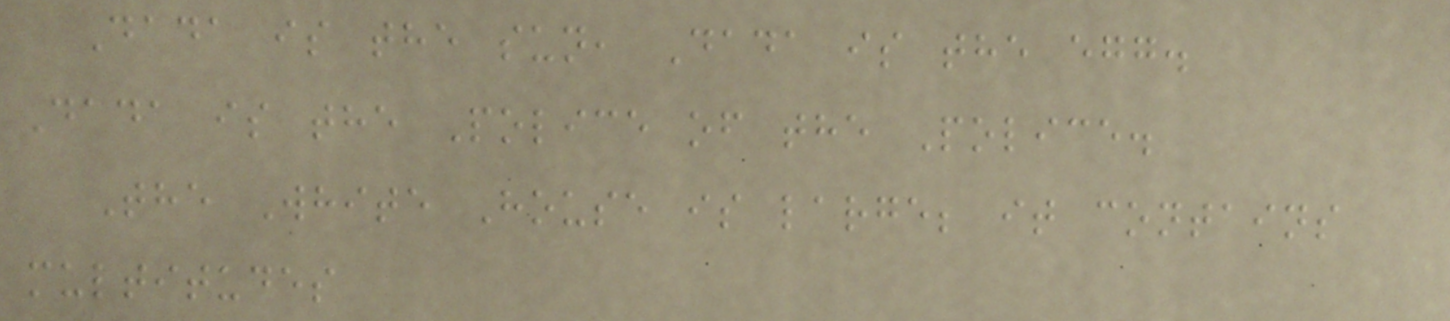Dada is the sun, Dada is the egg.
Dada is the Police of the Police.
The White House is large; it contains
multitudes
